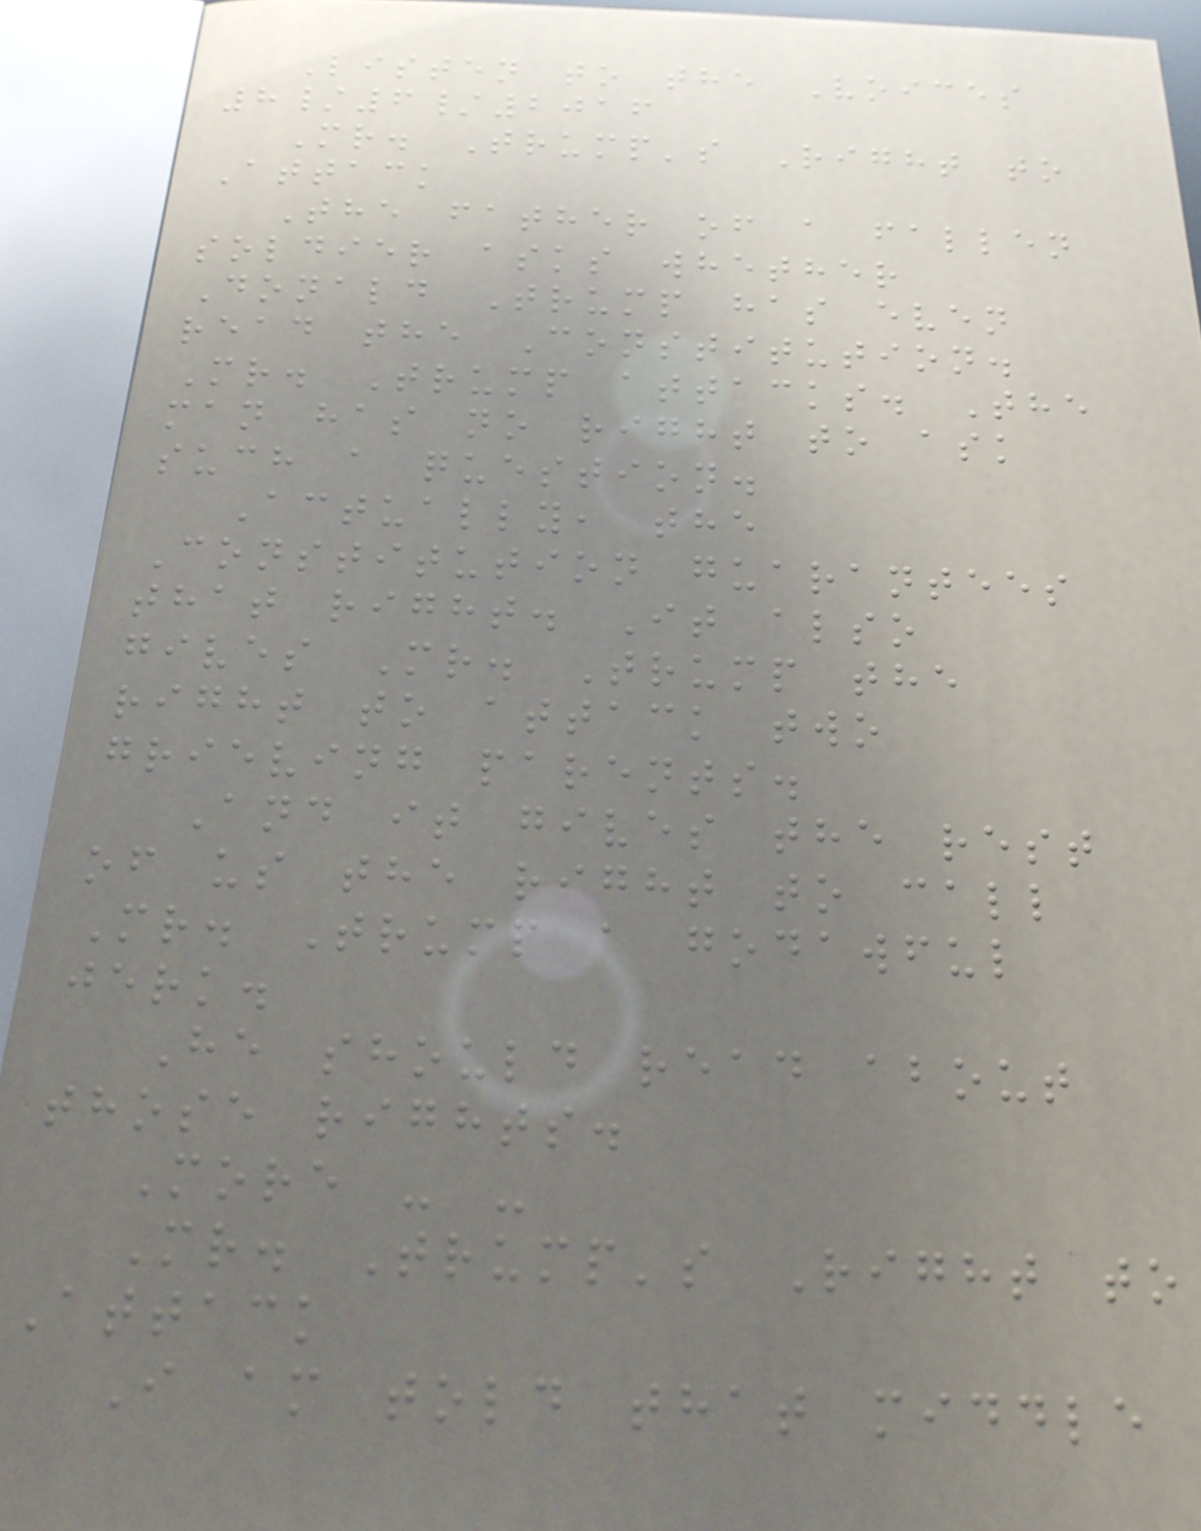Listen to the Voices
8/6/2016
Mr. Trump's Right to
Attack
The father of a fallen
soldier asks whether
Donald Trump has even
read the Constitution.
Mr. Trump attacks. The
man has no right to ask
such a question.
Actually, the
Constitution guarantees
that right. It also
gives Mr. Trump the
right to attack two
grieving parents.
And it gives the rest
of us the right to call
Mr. Trump a godawful
jerk.
He should read about
those rights.
More - -
Mr. Trump's Right to
Attack
I am told that middle
